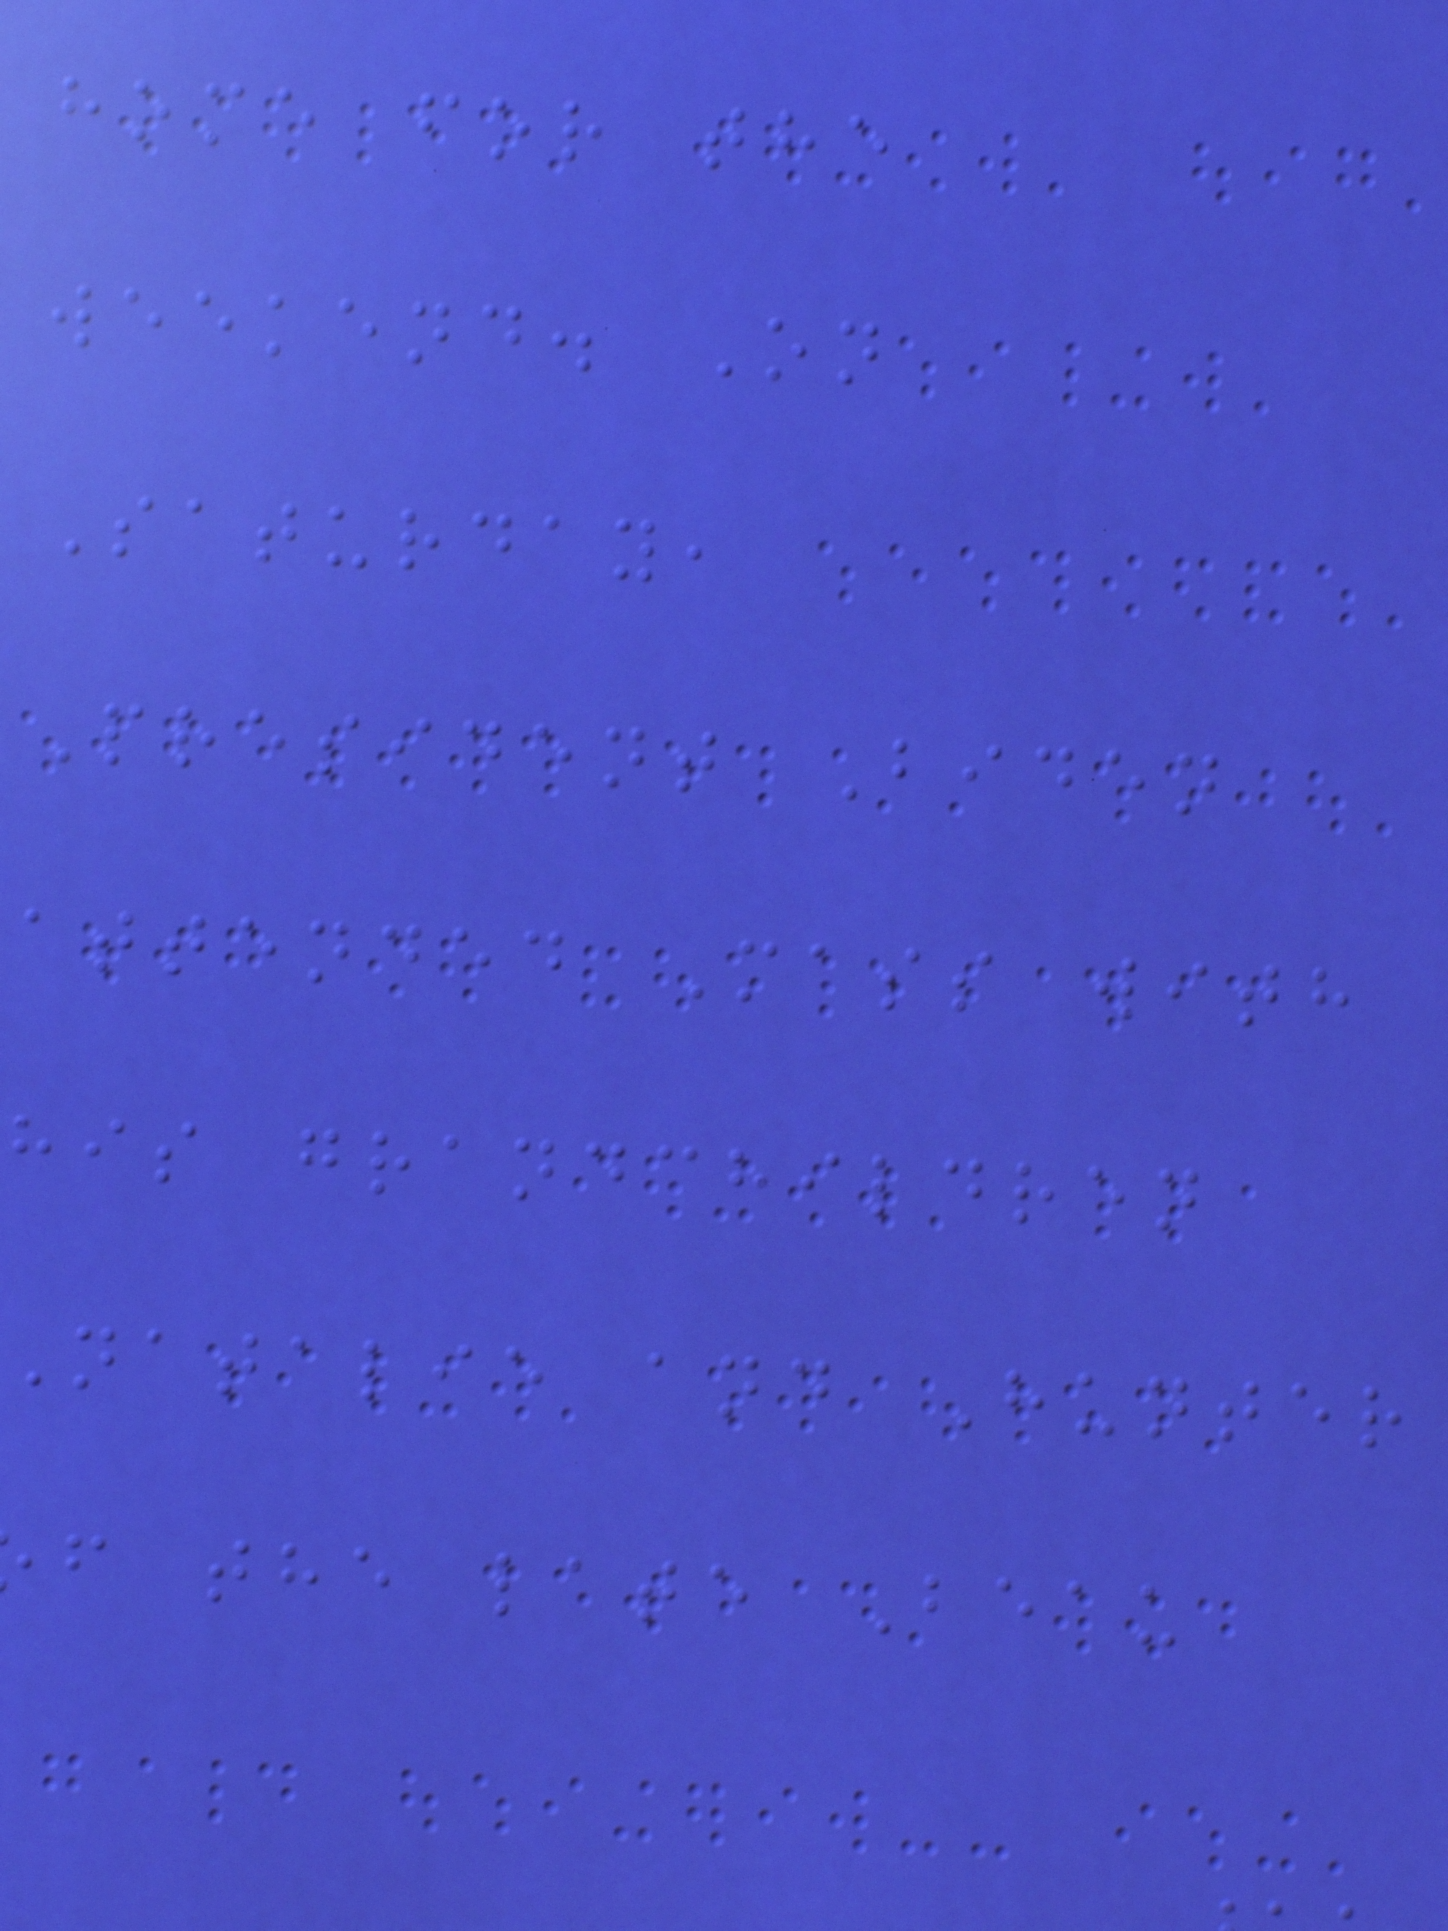home for the
weekend. On
Saturday,
President Biden
attended Mass with
his grandchildren
natalie and Hunter
f the late Beau
